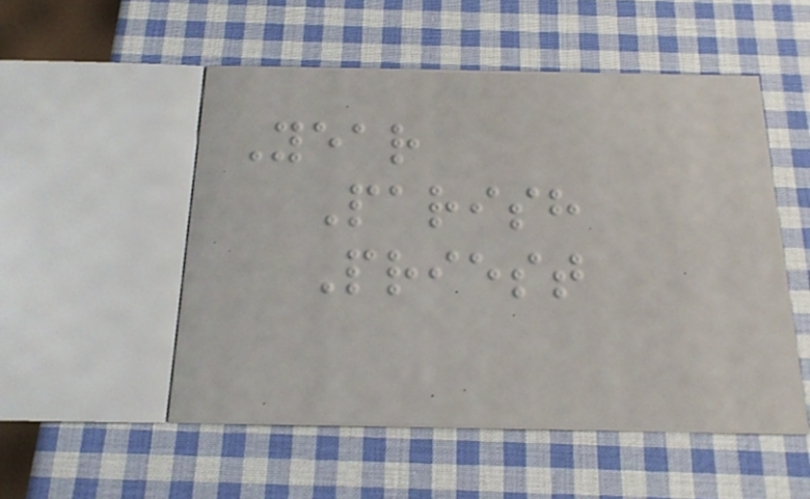Year
Parish
Priest
